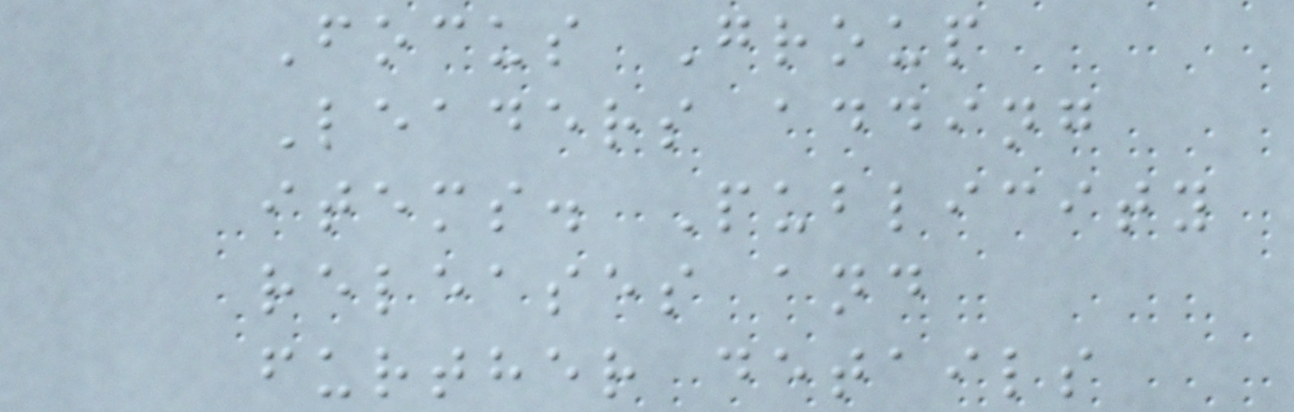Focus Group
Leaders adding
items. Publicity
releases and
further details
